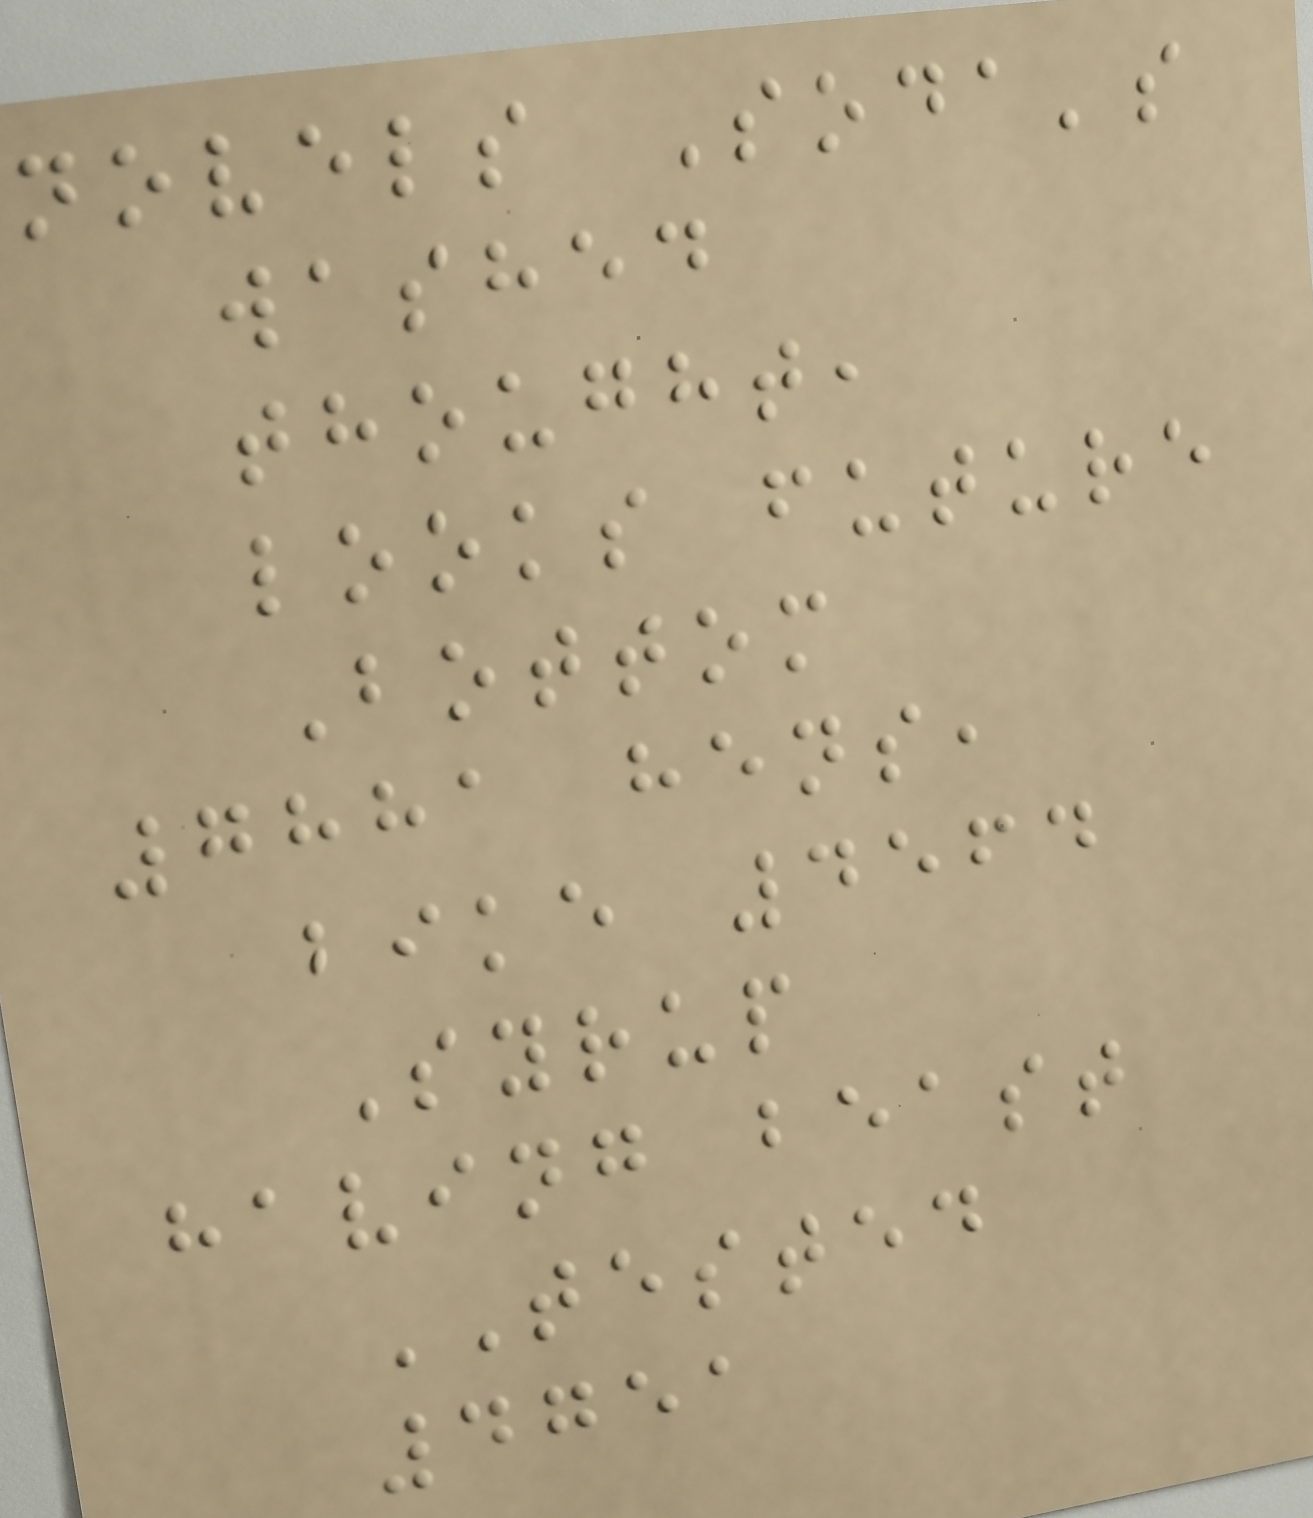novels Soda's
washed
thought,
looks future
Bottom
7881 hens,
bike 4564
Syrup
having beast
TESTED
4751
